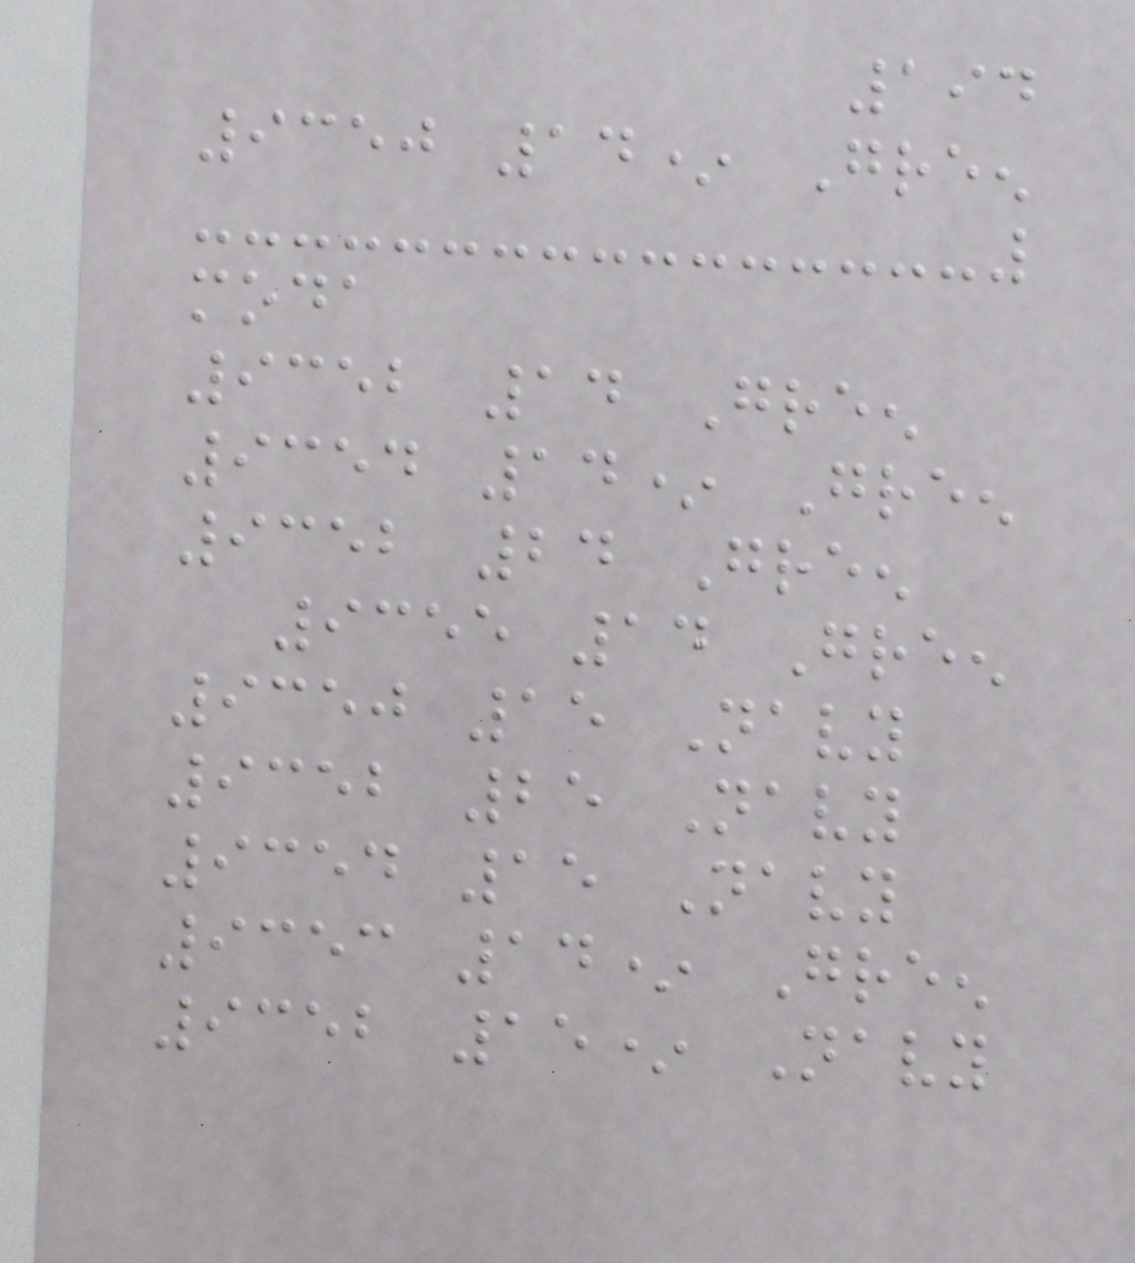194
9350 14* Green
moda
9352 14 Green
9354 14* Green
9352 24 Green
9355 14 Green
9350 15 Navy
9352 25 Navy
9354 15 Navy
9353 14* Green
9352 15* Navy
